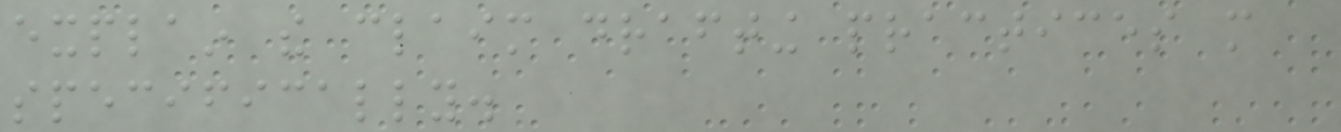explain the claim drafting practices more
specifically.
